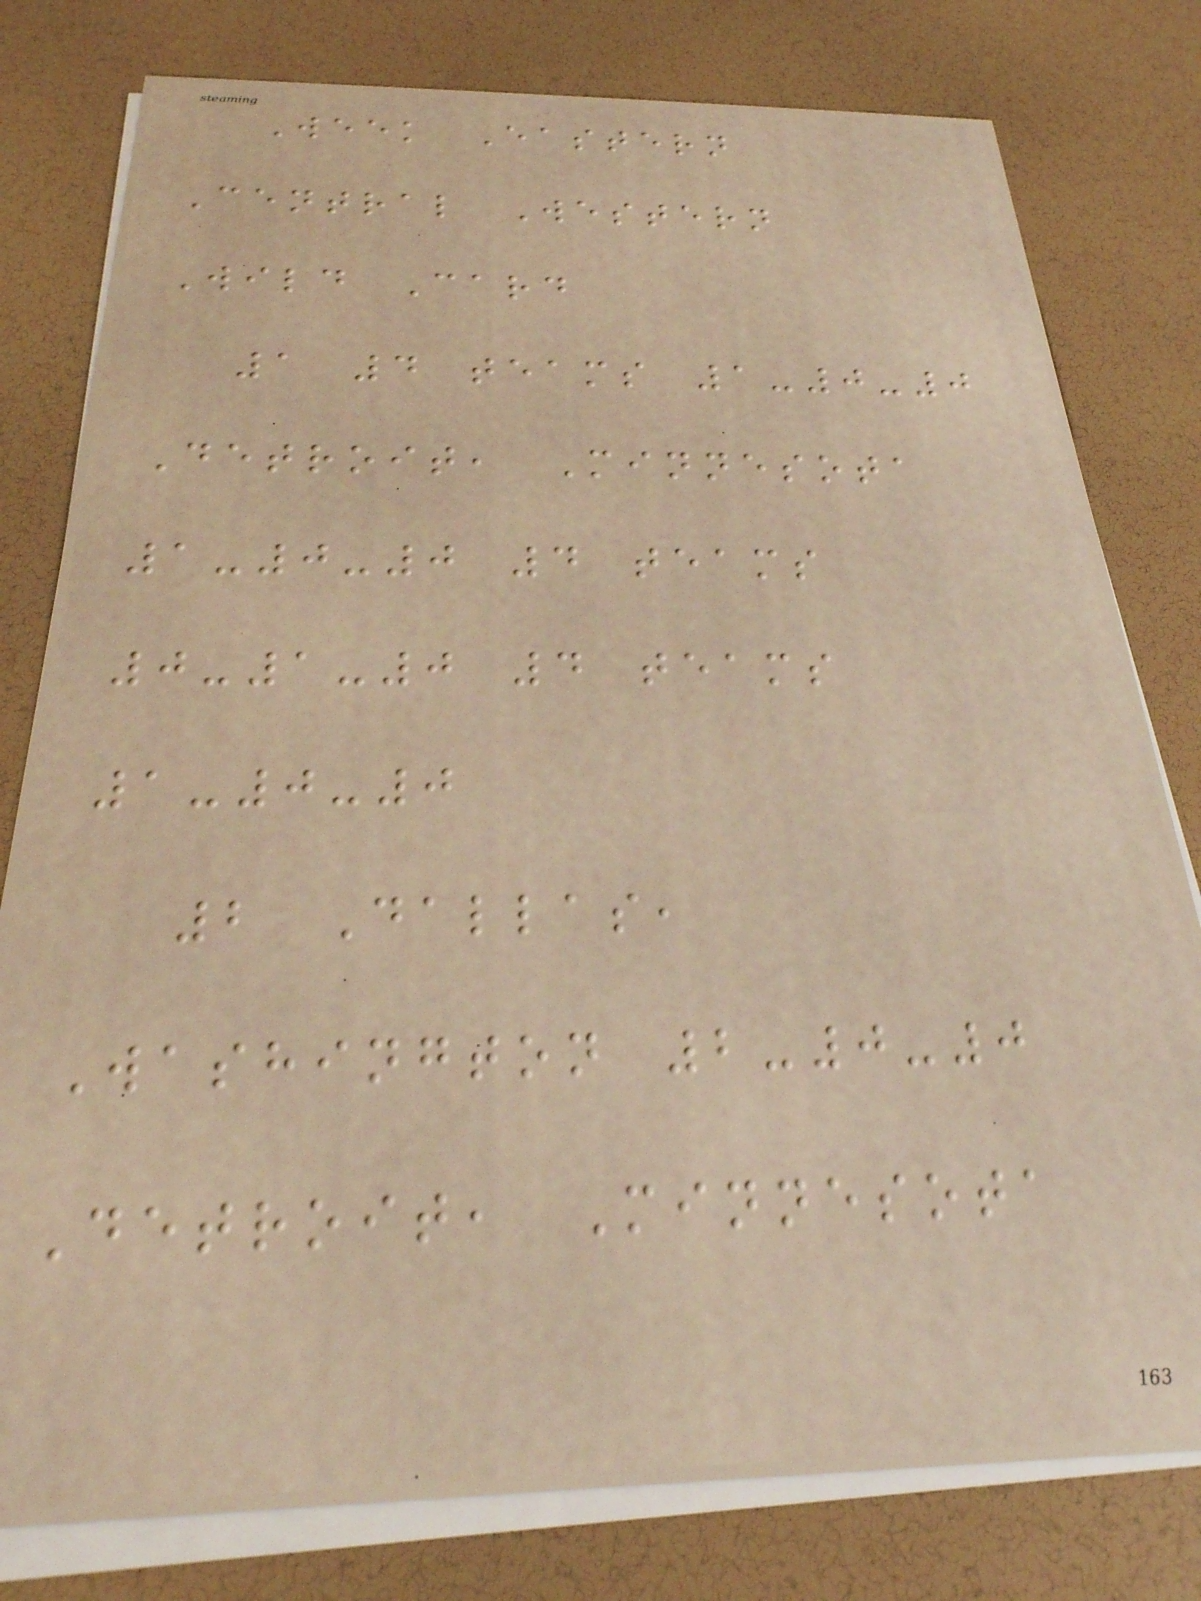Week Eastern
Central Western
Wild Card
1 4 teams 1-0-0
Detroit, Minnesota
1-0-0 4 teams
0-1-0 4 teams
1-0-0
2 Dallas,
Washington 2-0-0
Detroit, Minnesota
